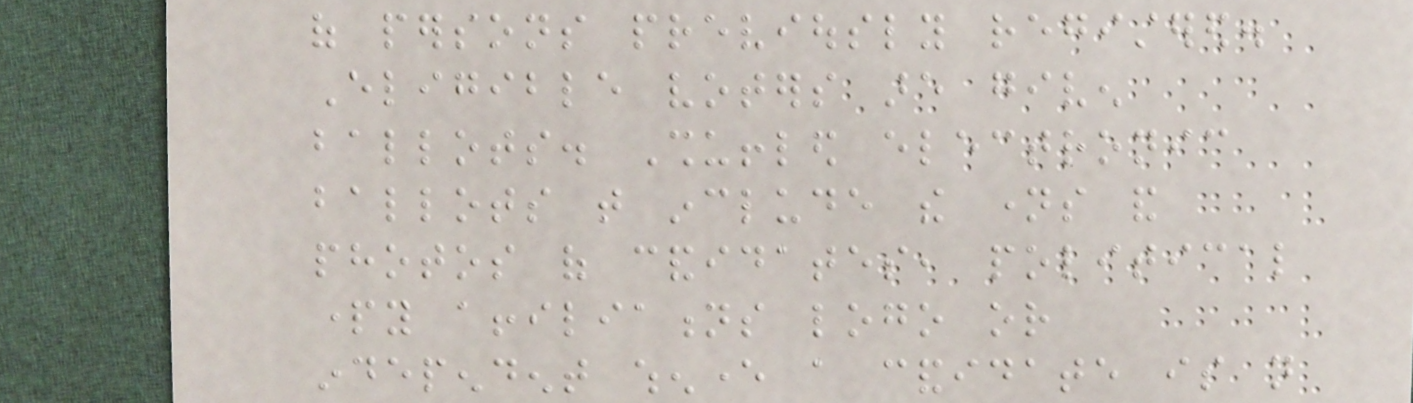of persons previously registered.
Eligible voters are given
ballots. Shuffled electronic
ballots that include the names and
photos of candidates, political
party affiliations logo or
independent whenever a candidate is not
